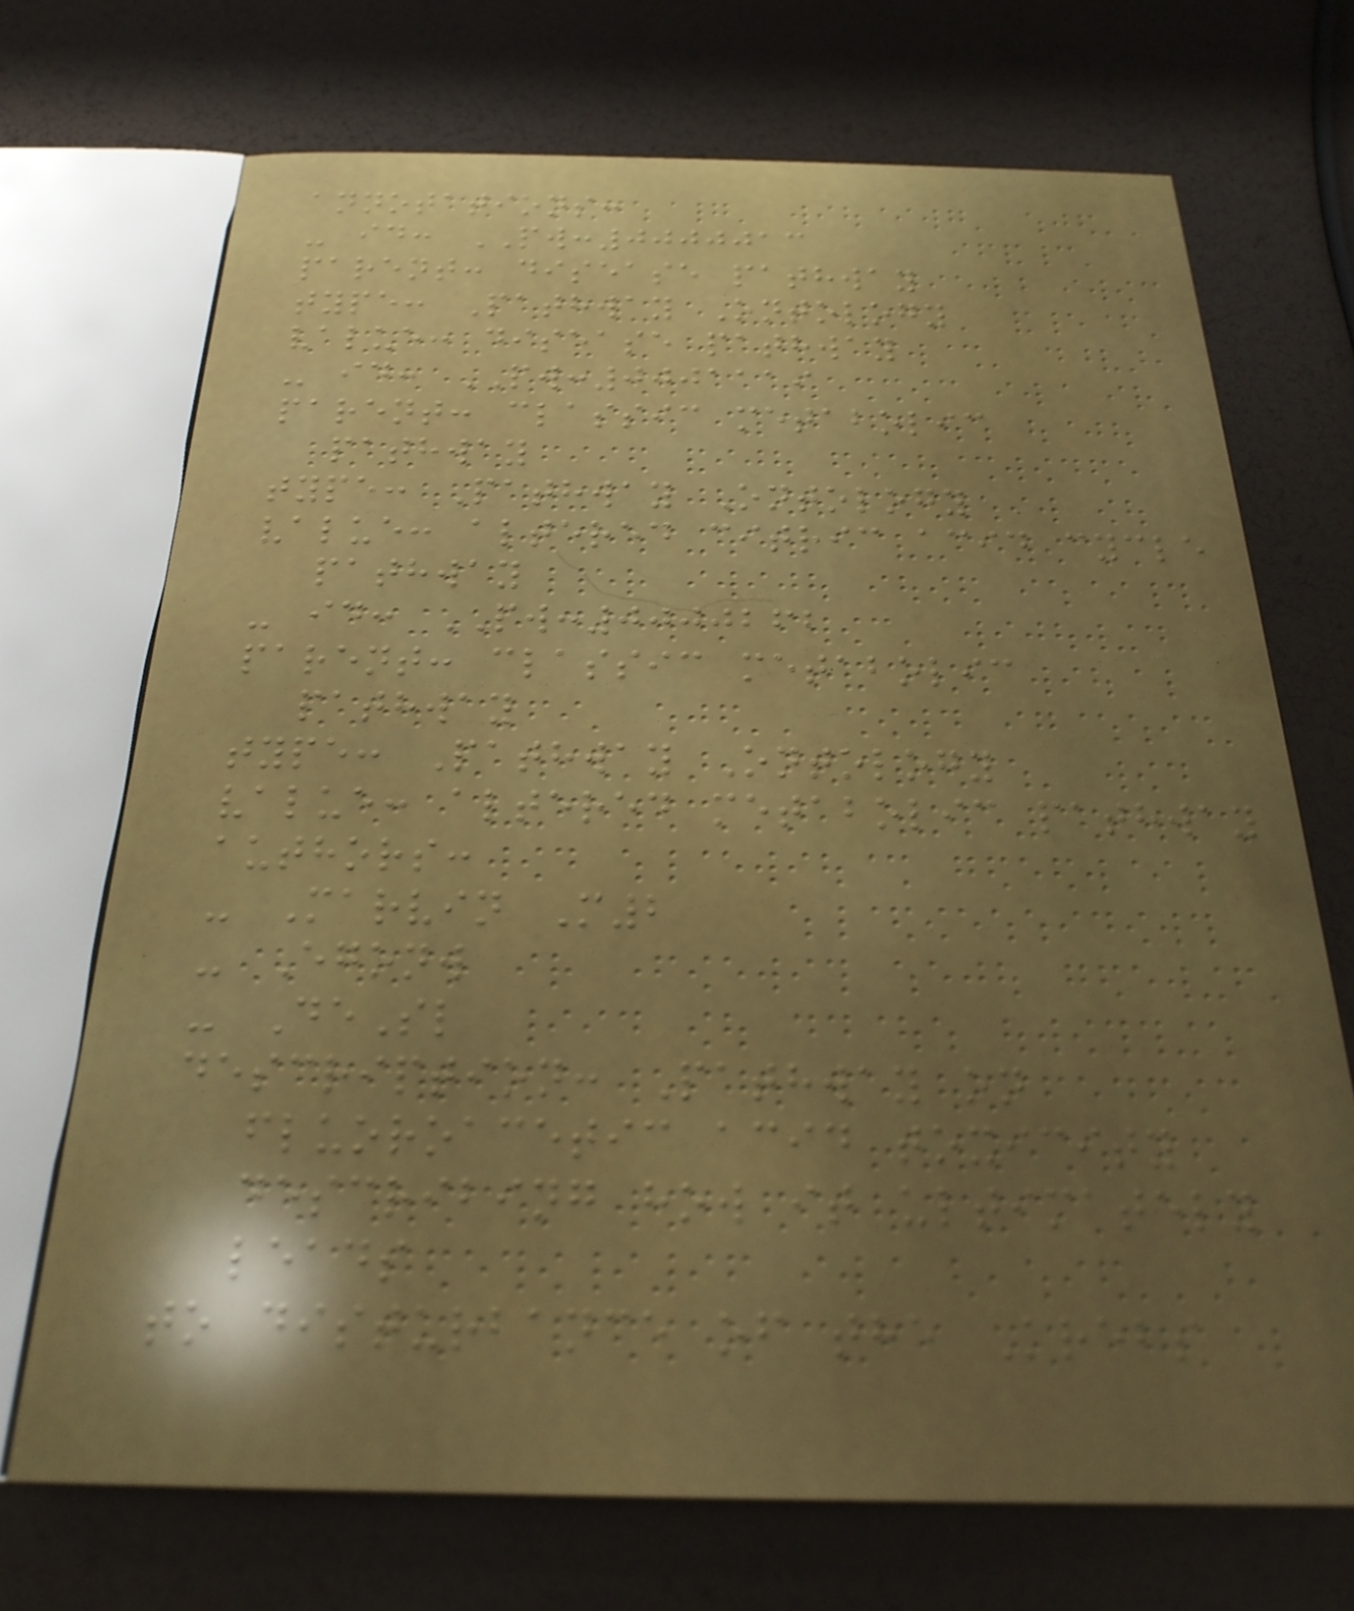annotations:
- id: PW:0000013
parent: disease pathway
type: Pathway Ontology
value: disease pathway
- id: PW:0001119
parent: classic metabolic
pathway
type: Pathway Ontology
value: altered citric acid cycle
pathway
- id: PW:0000262
parent: classic metabolic
pathway
type: Pathway Ontology
value: altered metabolic pathway
authors:
- Marvin M2
- Egonw
- DeSl
description: Pathway on
fluoroacetic acid toxicity
describing how it ultimately
leads
to disturbance of the Krebs
